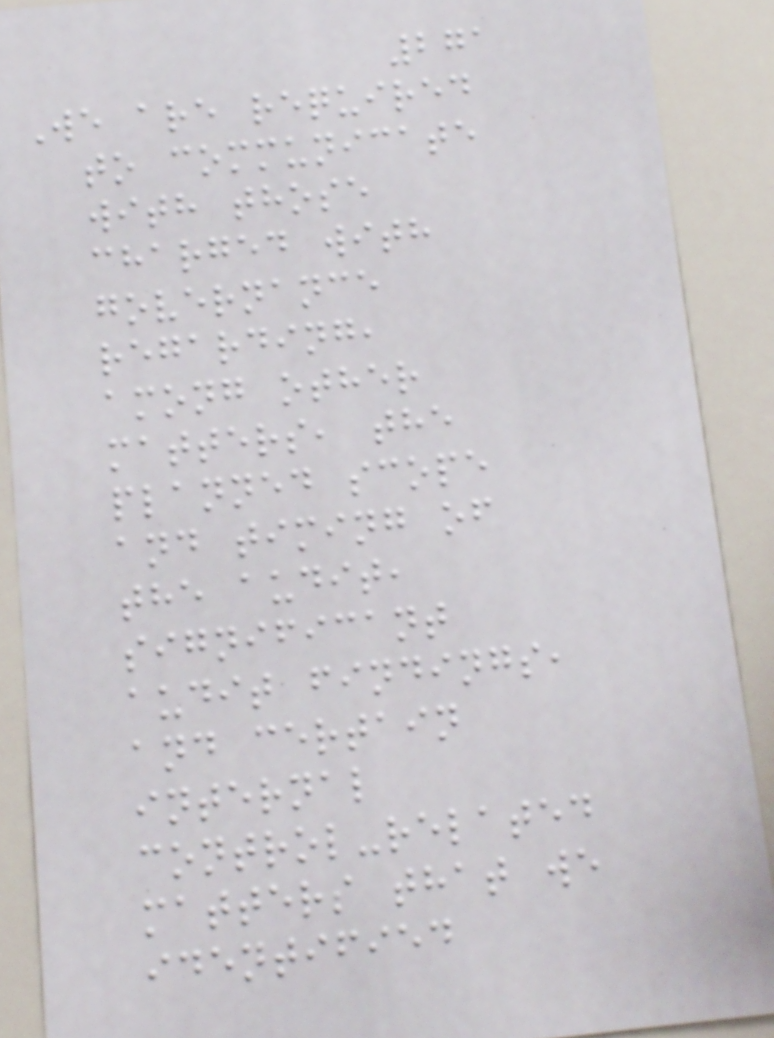271
We are required
to communicate
with those
charged with
governance
regarding,
among other
matters, the
planned scope
and timing of
the audit,
significant
audit findings,
and certain
internal
control-related
matters that we
identified
